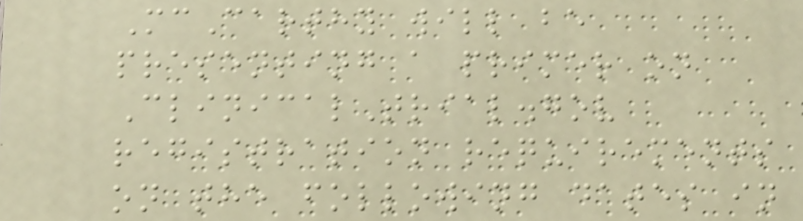McCarthy will be
presenting a primer on
ClinicalTrial.gov
registration requirements
on the following dates in
